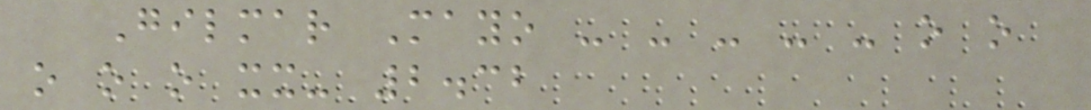Gilmar Mayo - - - - - o o
o o o xx- 2.32
